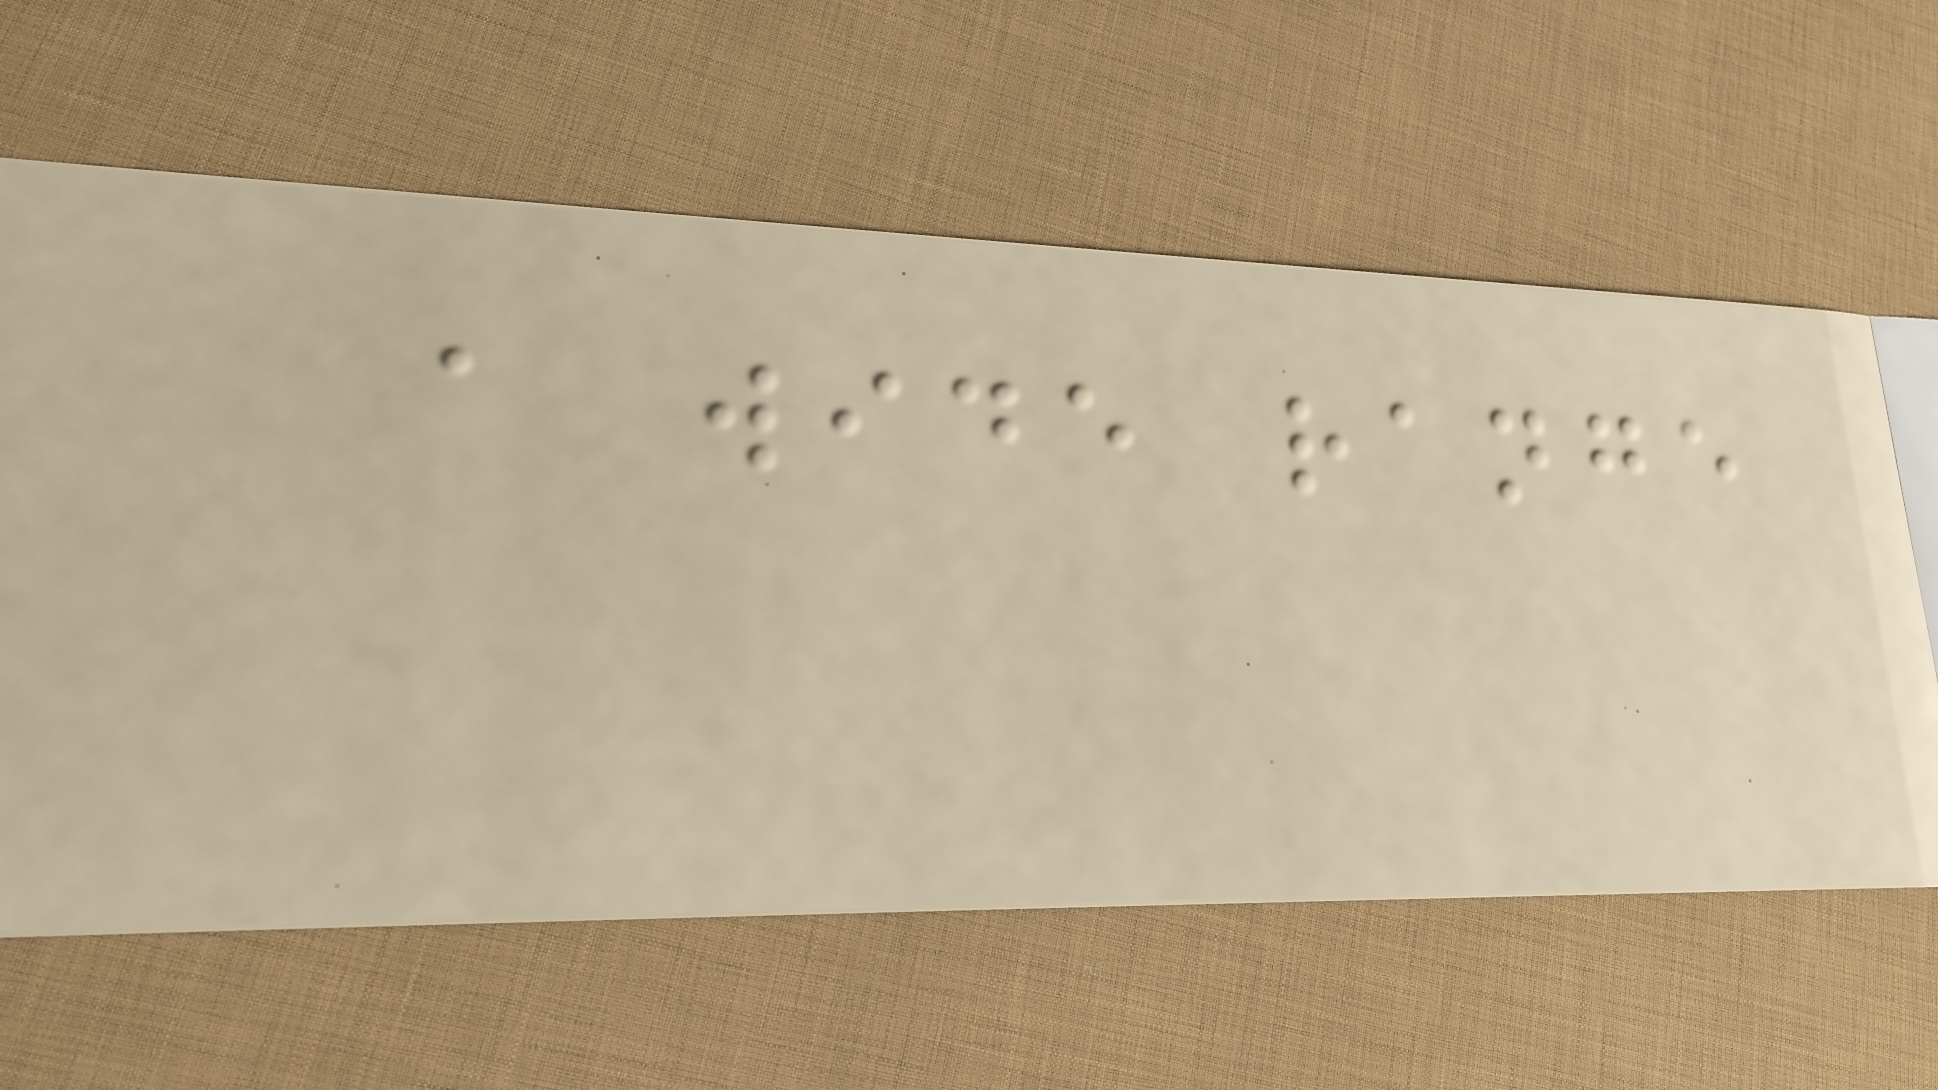a wide range
